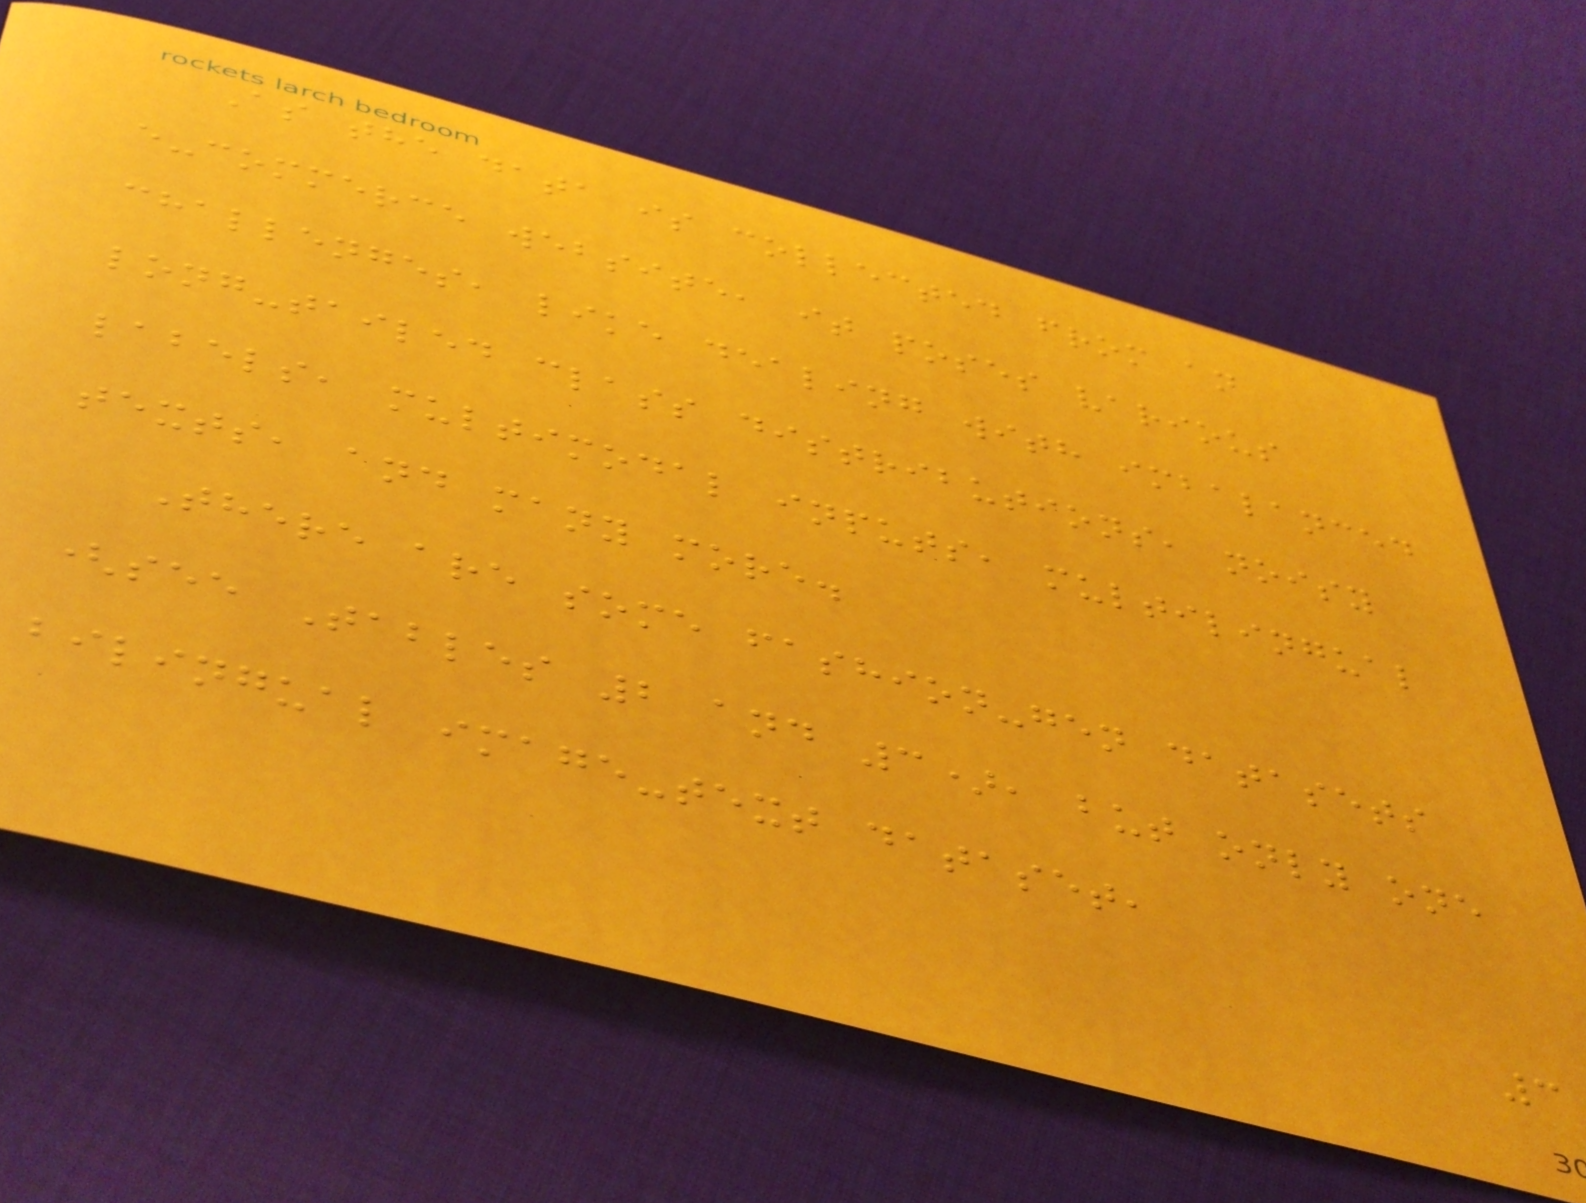As the data is collected from an
e-commerce website, it poses various
challenges, like dealing with imbalanced
long-tailed class distributions, noisy
labels, multimodal inputs, multilingual
texts, and many more.
There are some fashion-gen datasets
(see Tables 2 and 3), but only one
bilingual image-text dataset,
3
